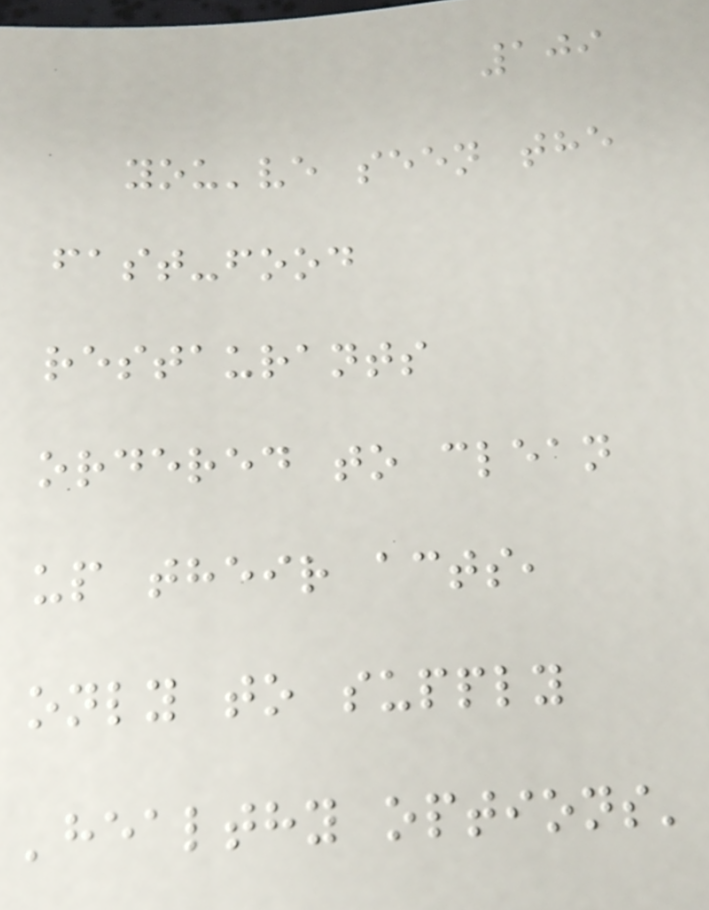109
you've seen the
fast-food
restaurants
ordered to clean
up their acts,
only to supply
'healthy options'
